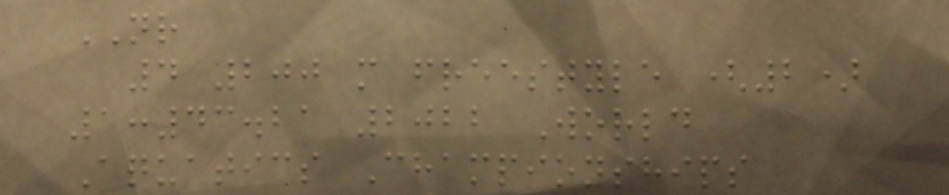NR
4 200 m freestyle (2)
1:43.21 2022 World
Aquatics Championships
